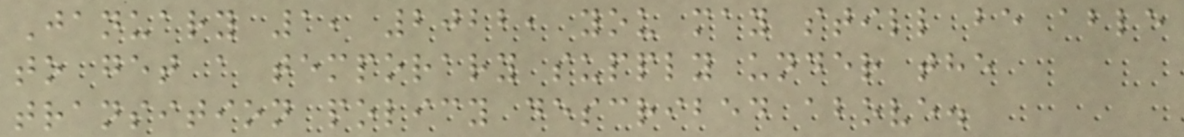January 1, 2022, you may still be able
to get a temporary supply under the
transition policy described above.
